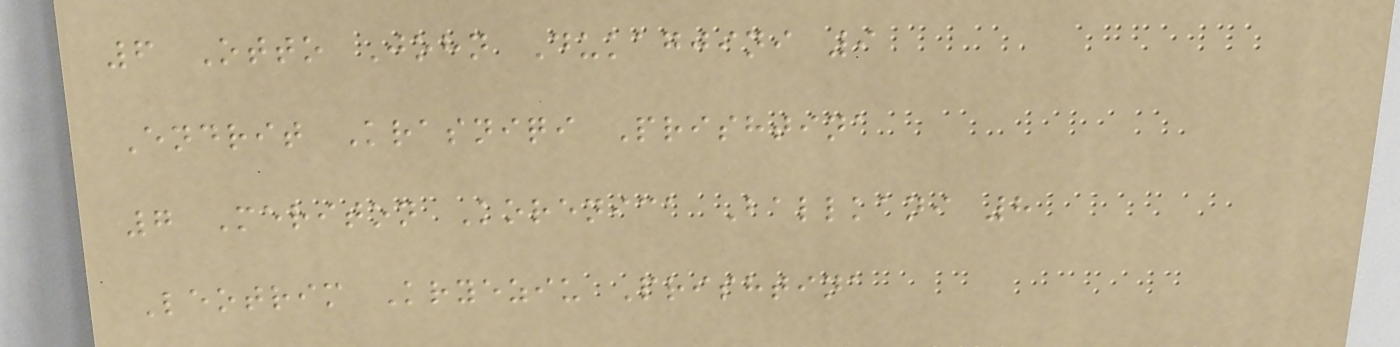6 Otto John Dukagjini 9
Endrit Krasniqi Prishtina
7 Meriton Korenica Ballkani 8
Leotrim Kryeziu Prishtina
